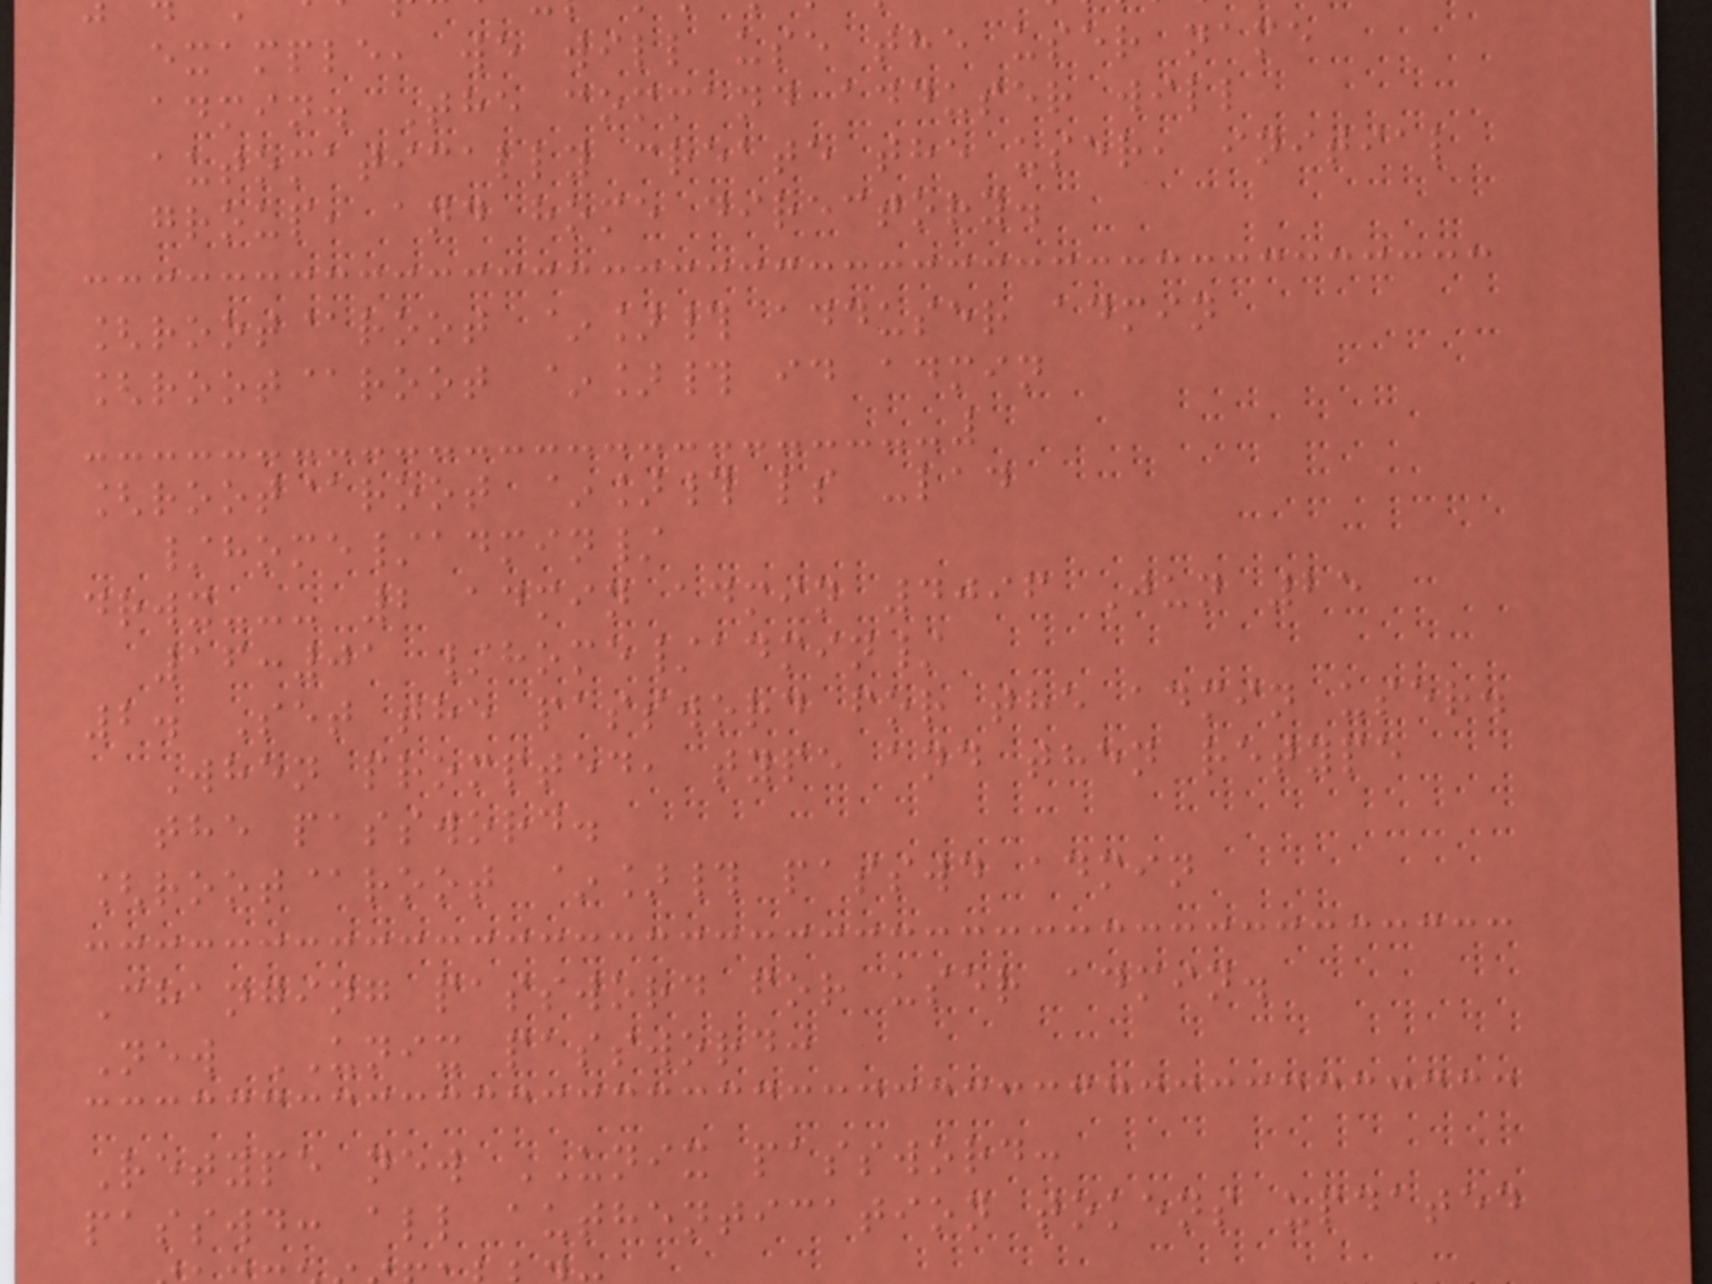example, we will use the user name
admin. The command adduser will
automatically create the user, initial
group, and home directory.
[root@root ~]# adduser admin
[root@root ~]# id admin
[root@root ~]# ls -lad
/home/admin/
drwx--- 2 admin admin 4096 Jun 25
16:01 /home/admin/
2. Set the password for the admin user.
When prompted, type and then retype
the password.
[root@root ~]# passwd admin
Changing password for user admin.
New UNIX password:
Retype new UNIX password:
passwd: all authentication tokens updated
